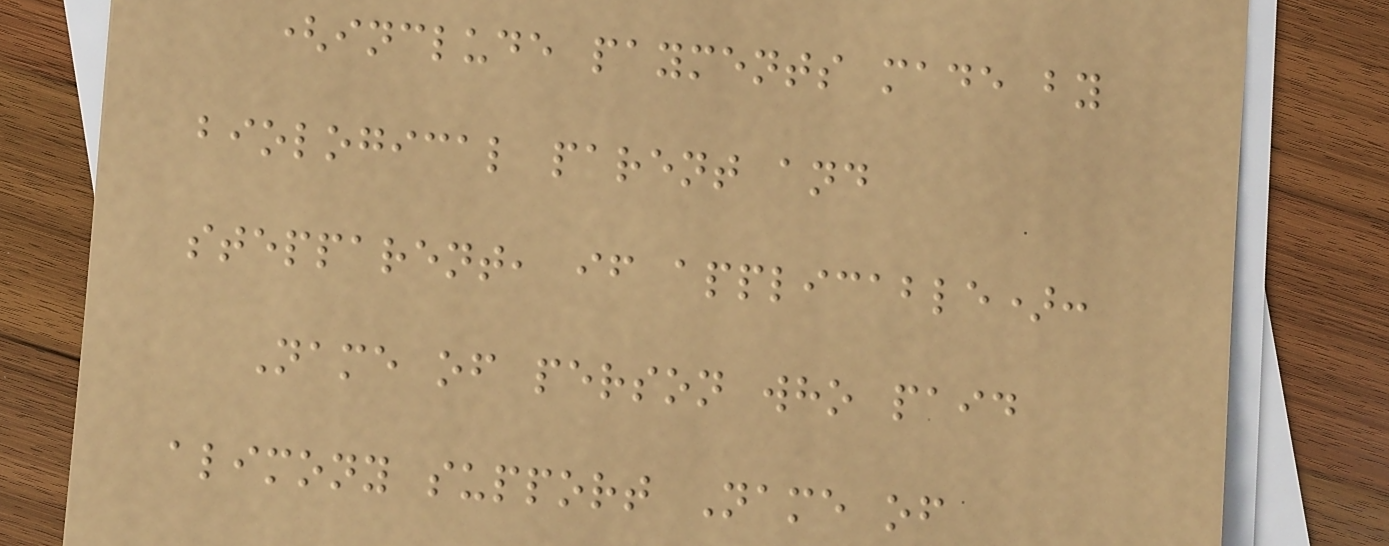(include payments made by
biological parent and
stepparent, if applicable):
Name of person who paid
alimony support Name of
